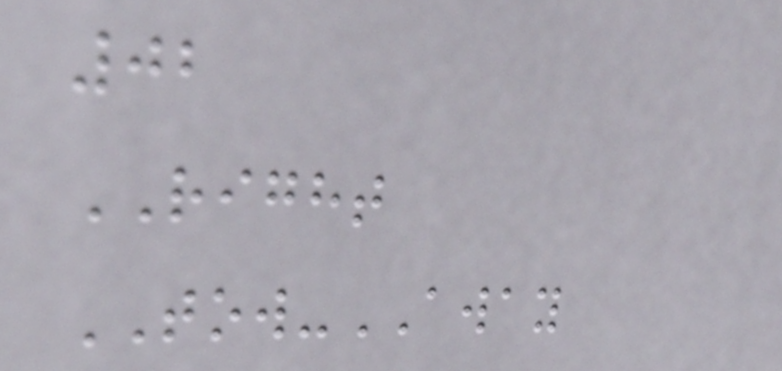02
RIGHT
TOW-AWAY
